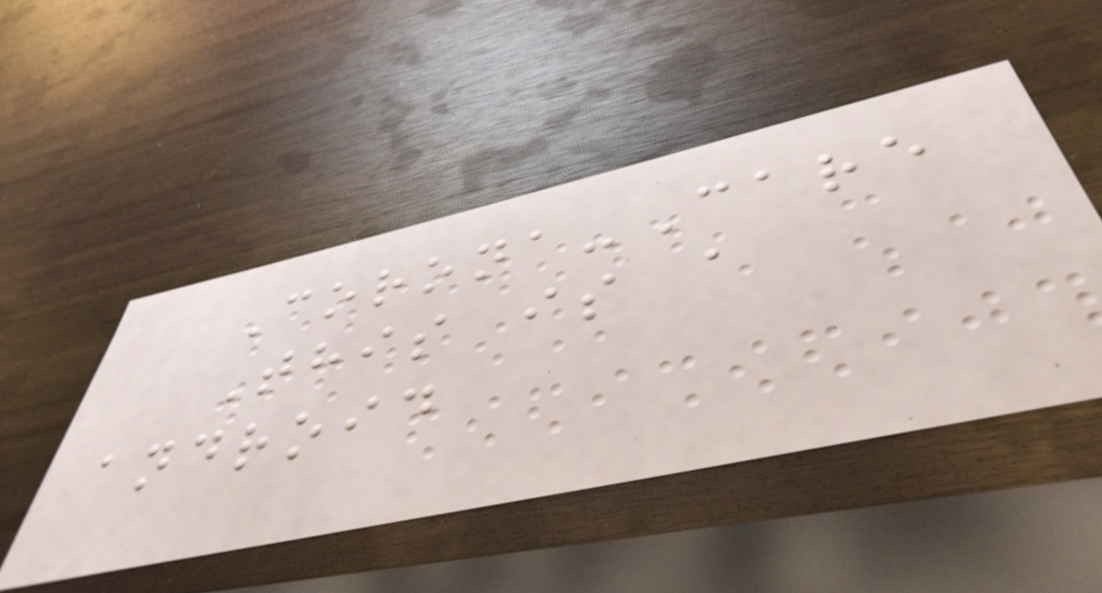Corona-Care
This is a
android
